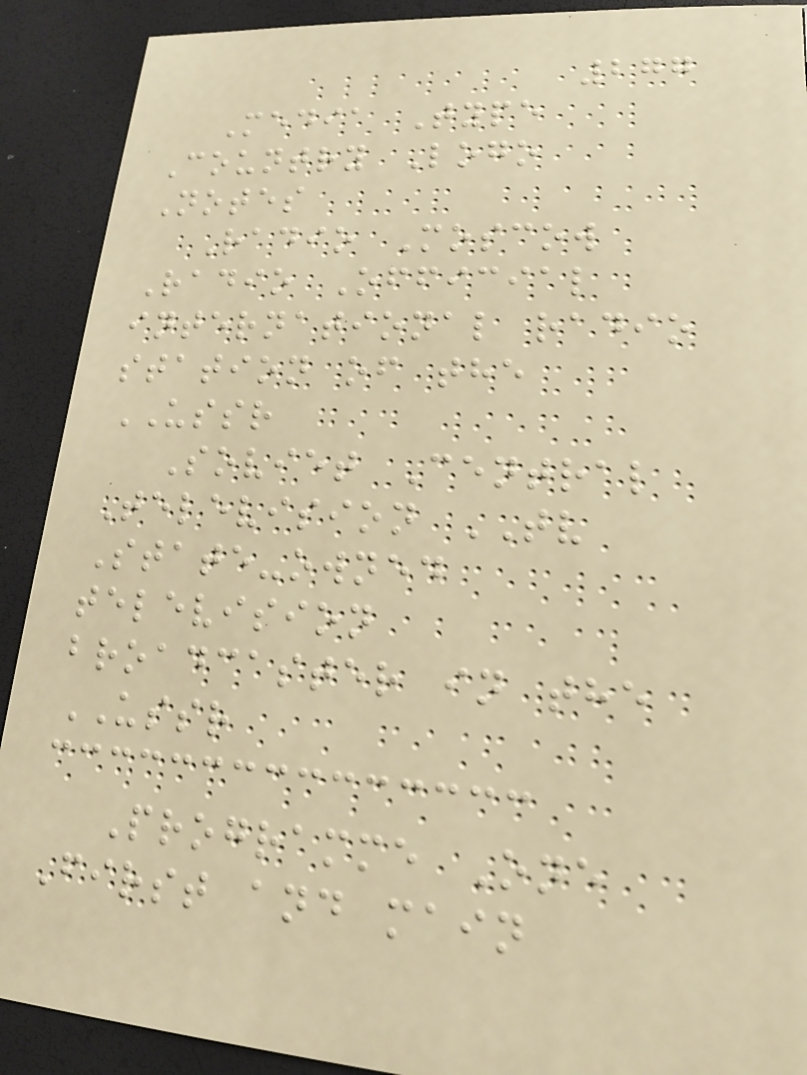277
Media Type
Country Logo
Notes
Radio Moscow
Radio Official
international radio
station of the
USSR
Soviet Central
Television TV
State-owned
television
broadcaster in the
USSR
Programme One
First and main
